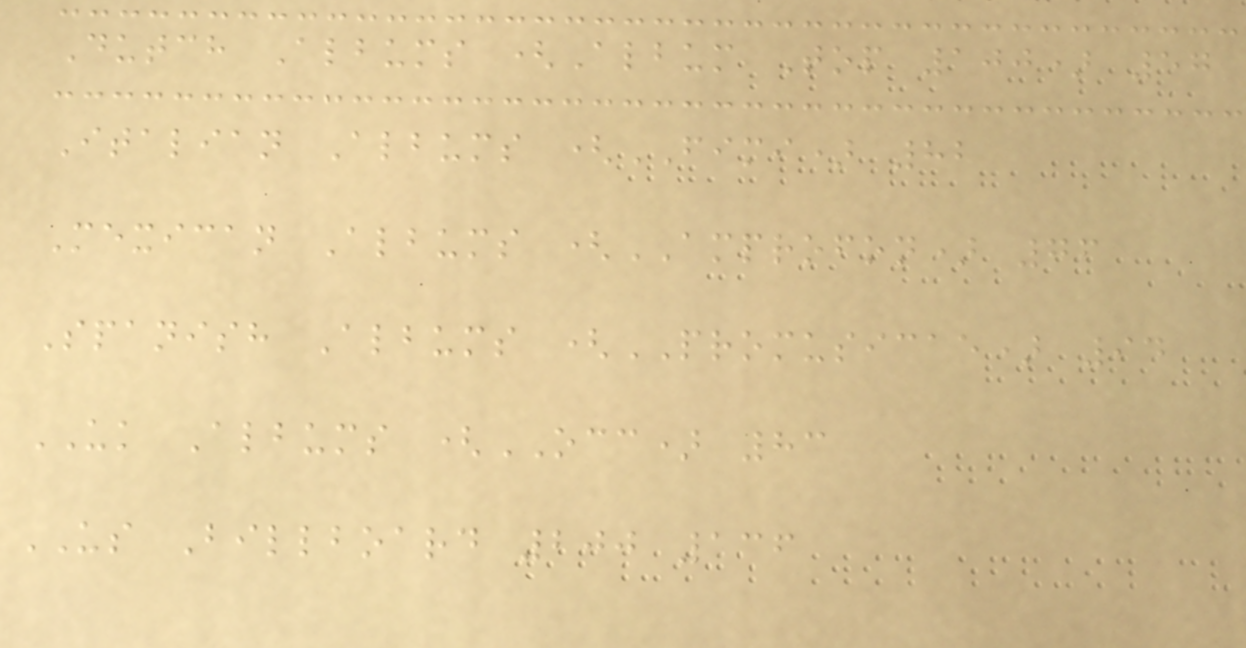Dutch Albums (Album Top 100) 57
Italian Albums (FIMI) 82
Mexican Albums (AMPROFON) 76
Spanish Albums (PROMUSICAE) 94
UK Albums (OCC) 83
US Billboard 200 136
